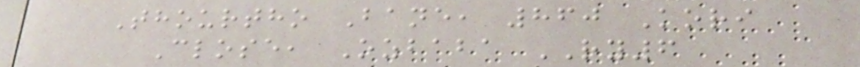Thourtho Bane, 860 Kori
Close, Ozbaba RY6
